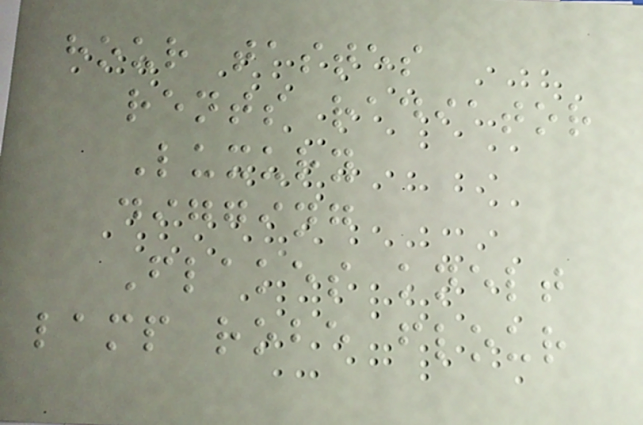hour tastes
rents radiator
Luxury
digging
Flakes knelt
lamp robe flour
